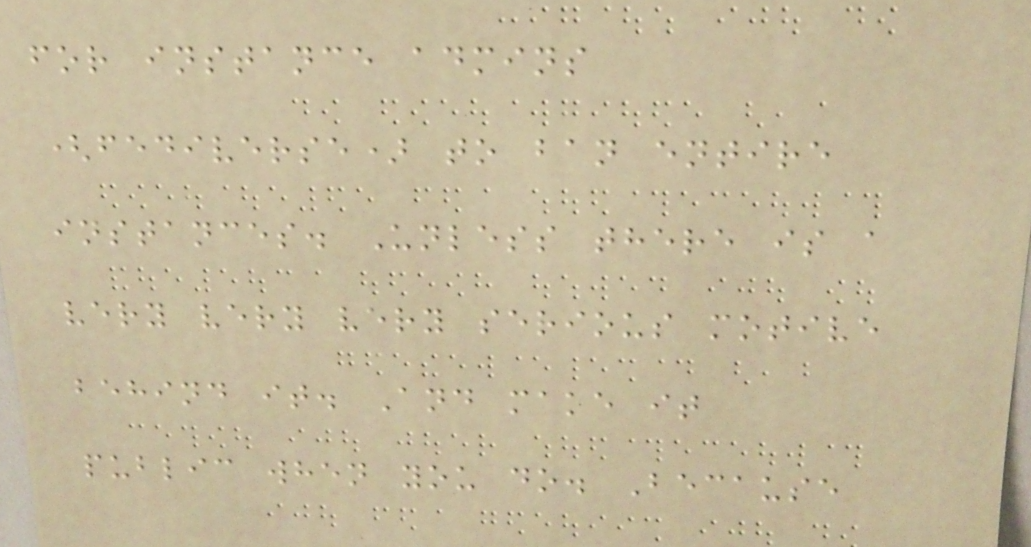for instance admins
(fediverse) to ban entire
instances. Unless there is a
very very very serious motive
behind it. And make it
public when you do. Because
